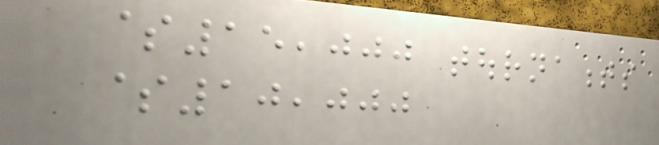$15,000 tournaments
$10,000
